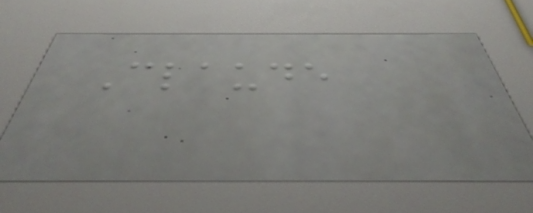Claude
